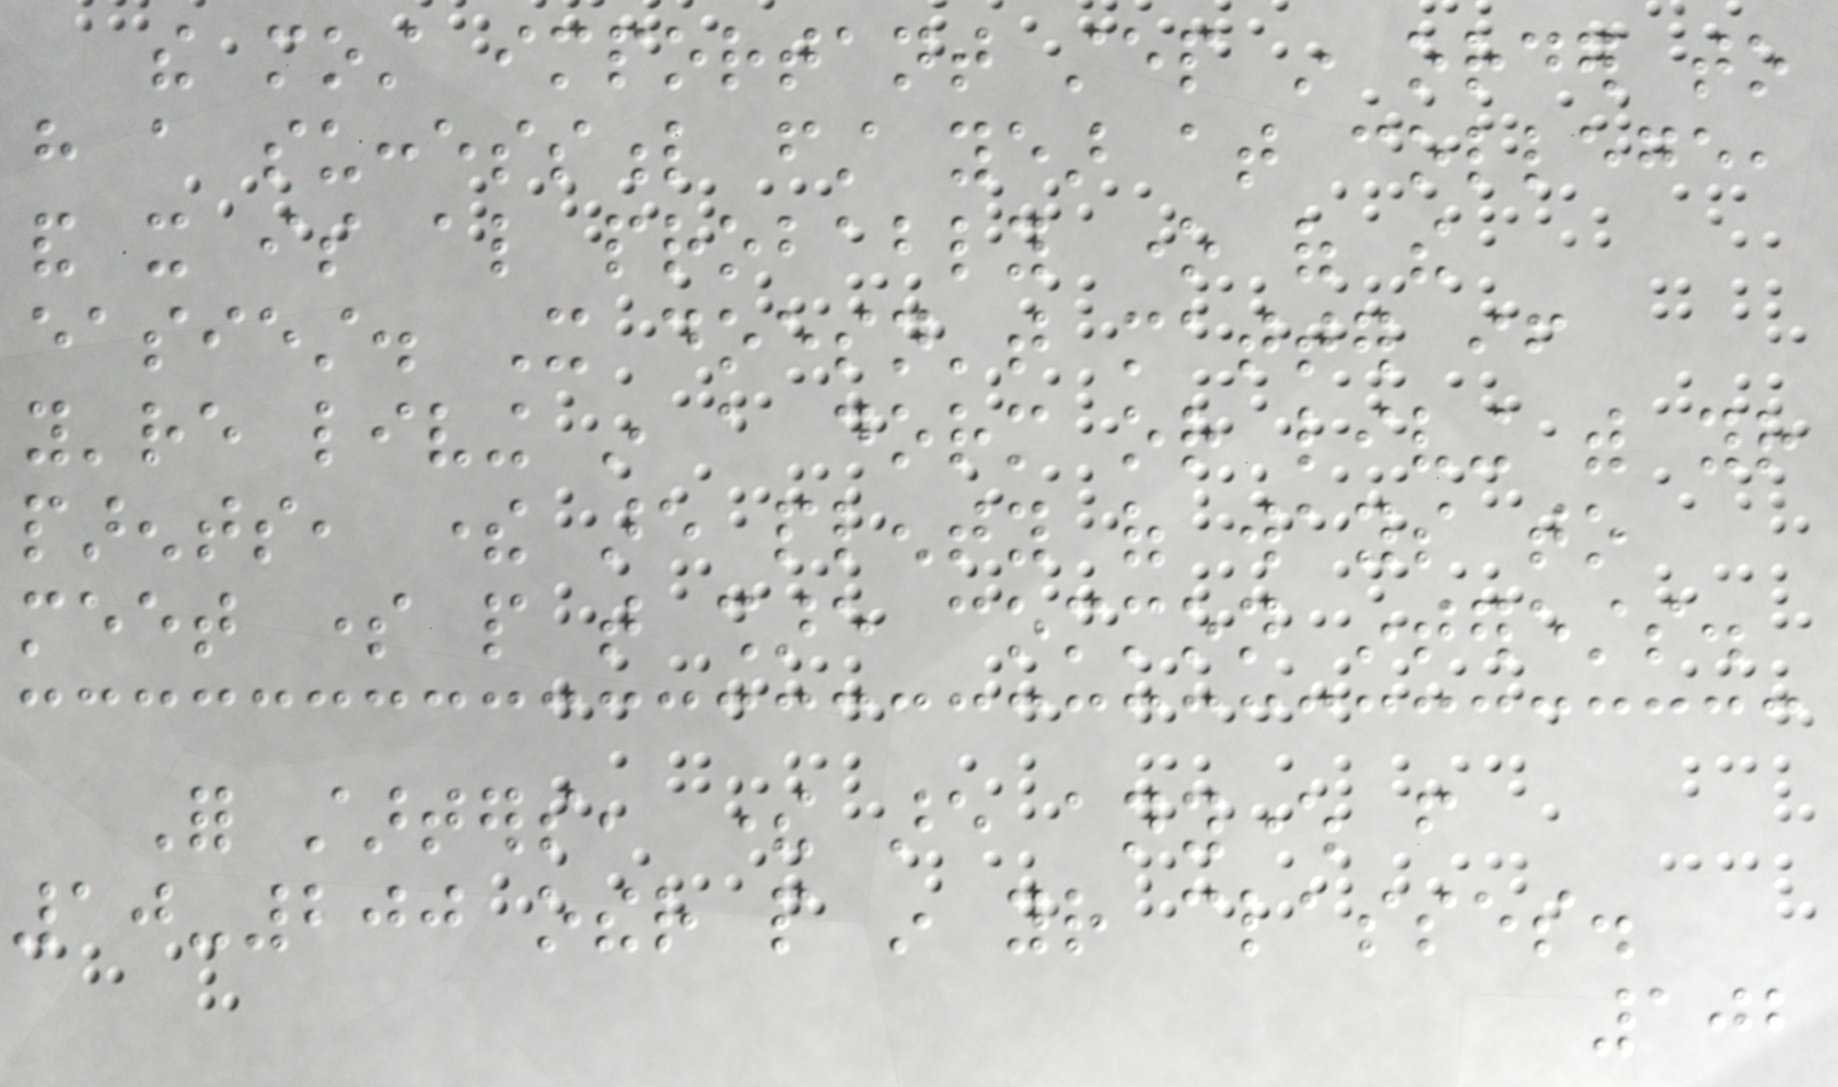the most important step in order to
have a successful first year at college,
and it is also probably one of the
easiest. It doesn't matter if
you're living in a dorm or living with your
parents, there are plenty of ways to
meet some people that share common interests.
For starters, there are anywhere from
10-200 other people in your classes.
102
